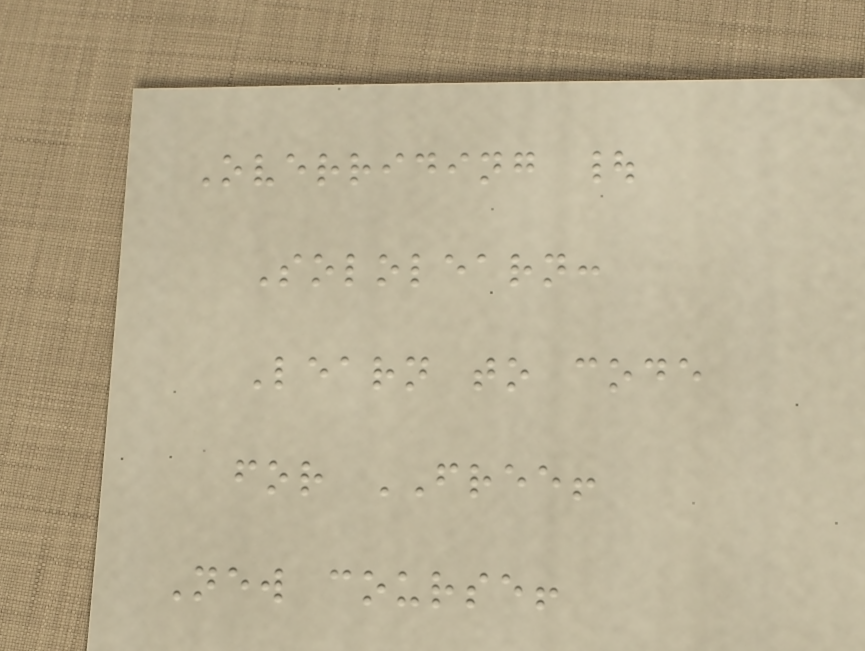Overriding |
Sololearn:
Learn to code
for FREE!
New course!
